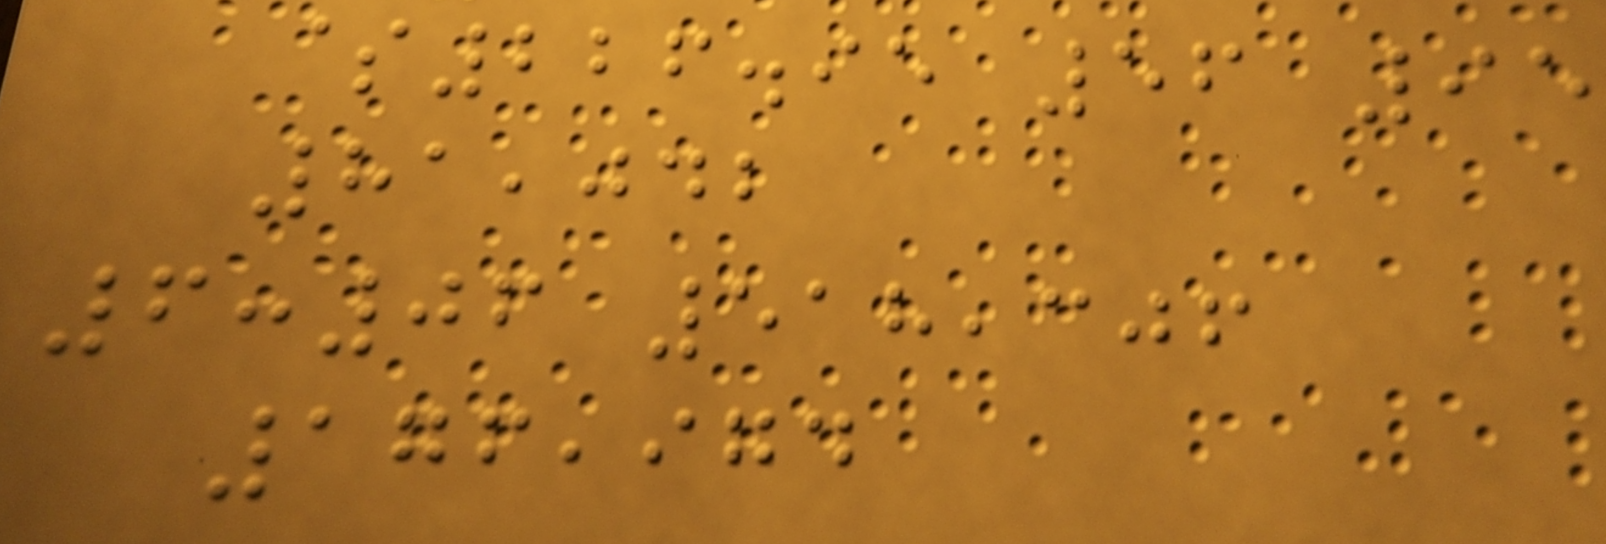$226.95 56 95
81,042
6:06 518,306
176,974
